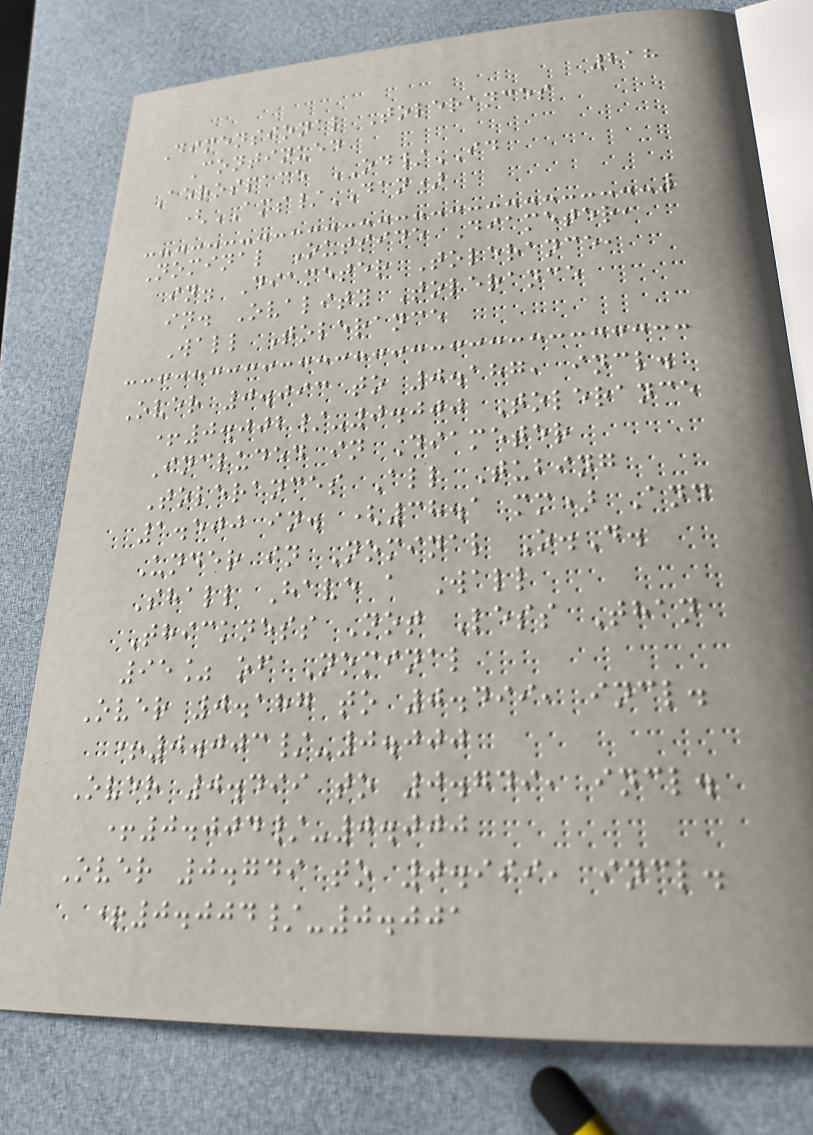218
Dimensional Tolerances
Continued
Aerospace OD/ID
(AMS/DAN)
Nominal Outside Diameter,
in. Diameter Tolerance,
in. Ovality Tolerance
Wall Tolerance
Over 0.093 to 0.187, incl.
+0.002/-0.000 Tolerance
Included in Diameter
Tolerances All Tubing
1.500 in. (38.1 mm) And
Under in Nominal O.D.
Shall Have a Wall
Thickness Not Less Than
95% of Nominal
Over 0.187 to 0.499, incl.
+0.003/-0.000
Over 0.499 to 0.749, incl.
+0.004/-0.000
Over 0.749 to 0.999, incl.
+0.004/-0.001
